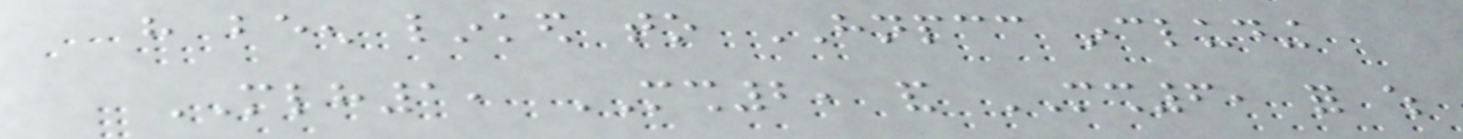have been linked to HNPCC including
MLH1, MSH2, and MSH6, for which
